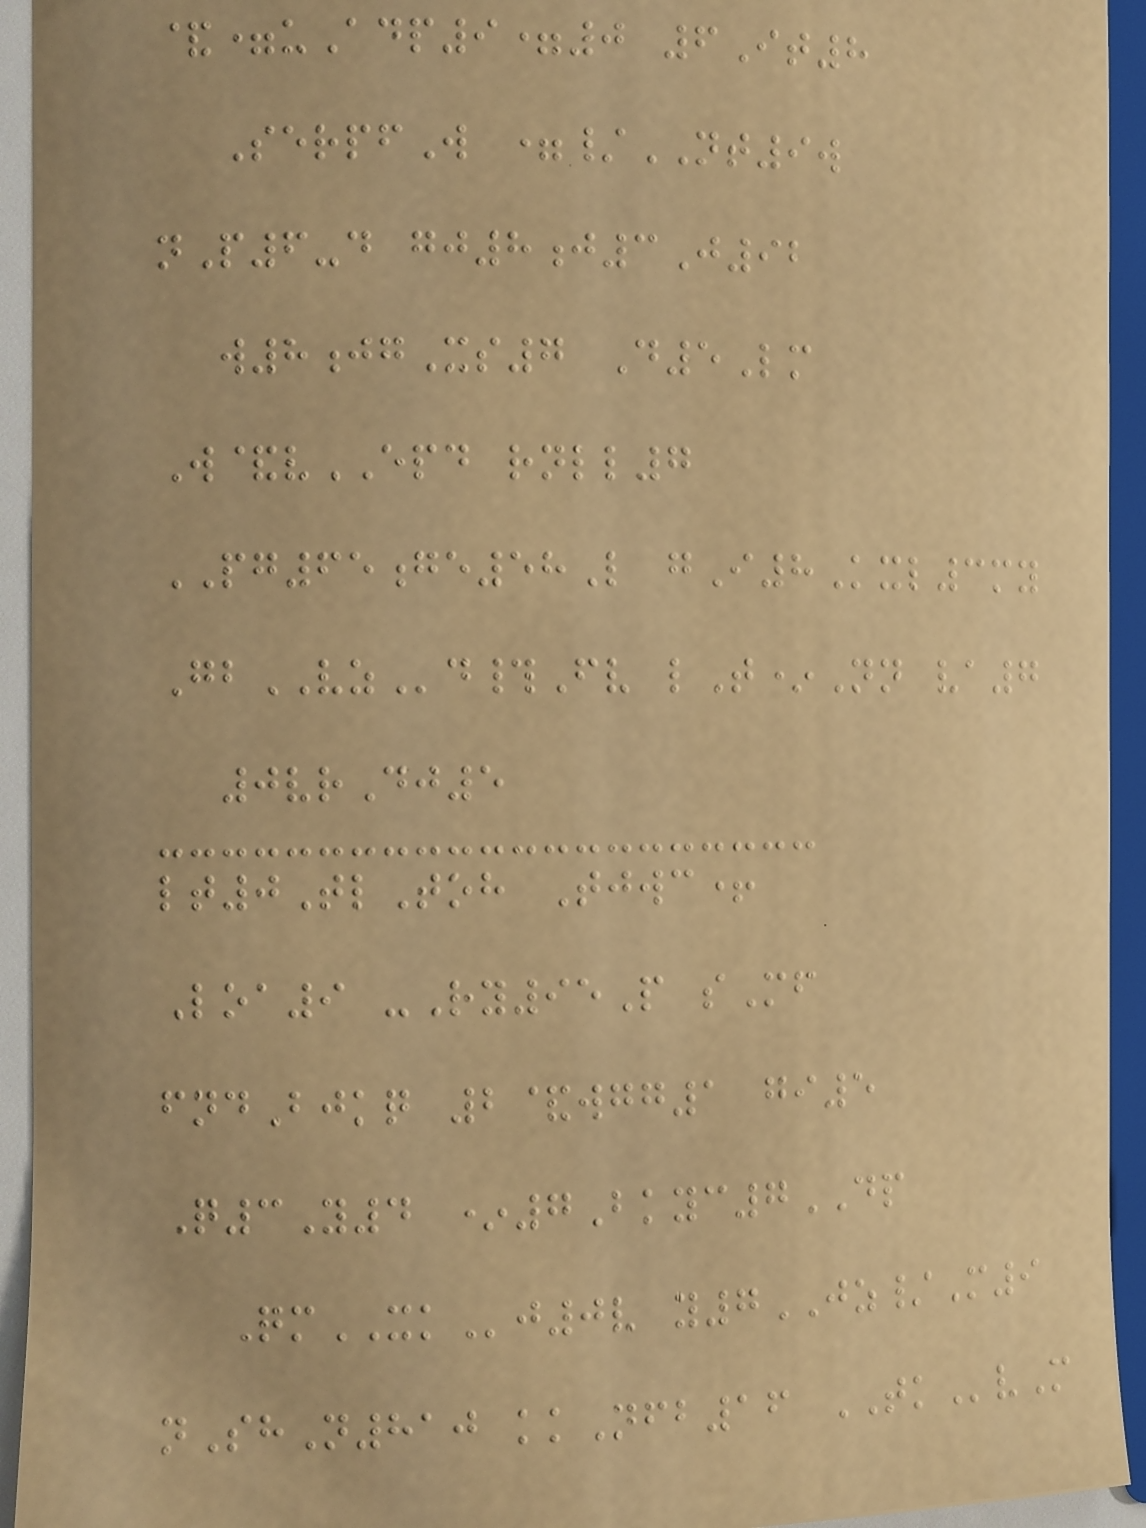&=uAdp9=0 6It8
SerpfW =/NT9w
nP6-d gj8j3J92
w8jgXs7 D5Lm
W&vEPD rnll7
PG65ge58L gI8Kxl3my
GbVZd#Fv lT*Nn va7
0vrDj5
lt0TlToh Tjwc+
Loa9 -Ry95P sMf
fndBjkq 2&wgg1 gi5
Q3Y4 *7Bkyc7DP
QmXKj0v y7JZ/M9
nShN810 kkNfb16 TKvM
